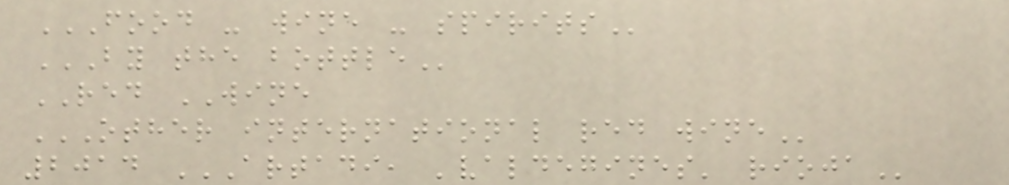FOOD - WINE - SPIRITS
BY THE BOTTLE
RED WINE
OTHER INTERNATIONAL RED WINE
2014 ARTADI, 'VALDEGINES' RIOJA
